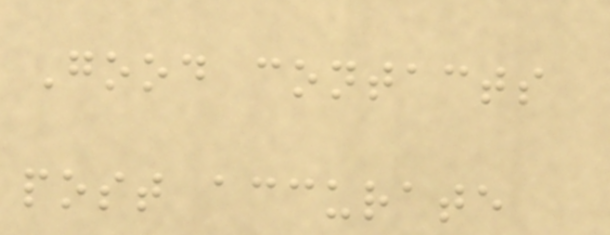Good contacts
post accurate
